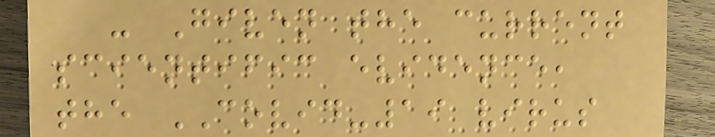- Given the current
scientific evidence,
the COVID-19 virus
